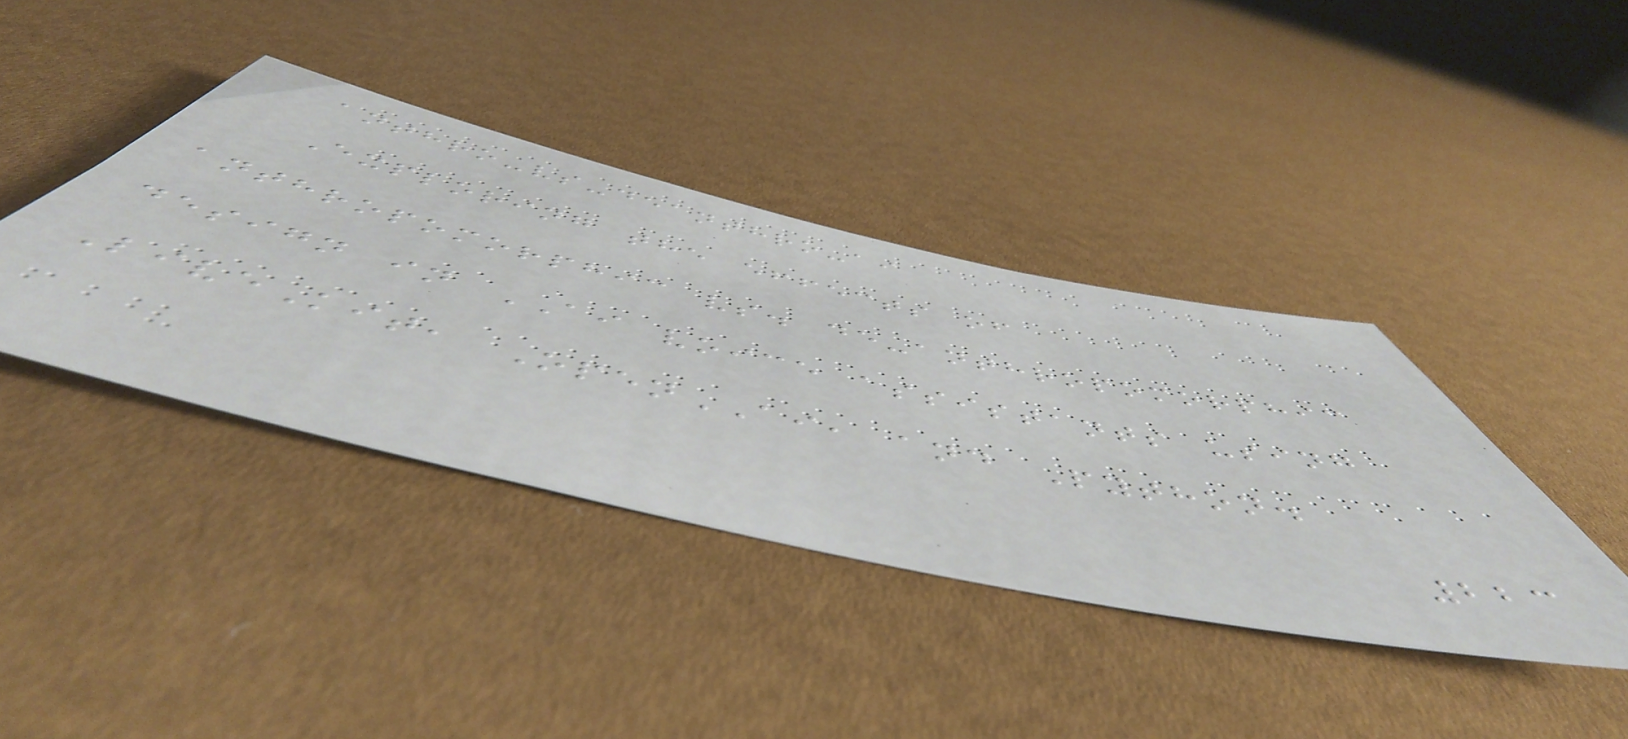anthro-vs-deanthro-ai
Exploring the effects of
anthropomorphic vs. de-anthropomorphic
design in AI voice assistants using
LiveKit, OpenAI, and Python.
223
